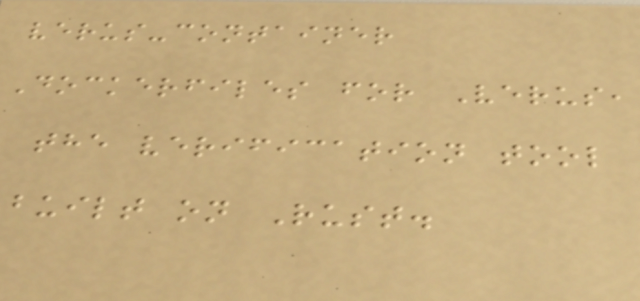verus-container
Dockerfiles for Verus,
the verification tool
built on Rust.
